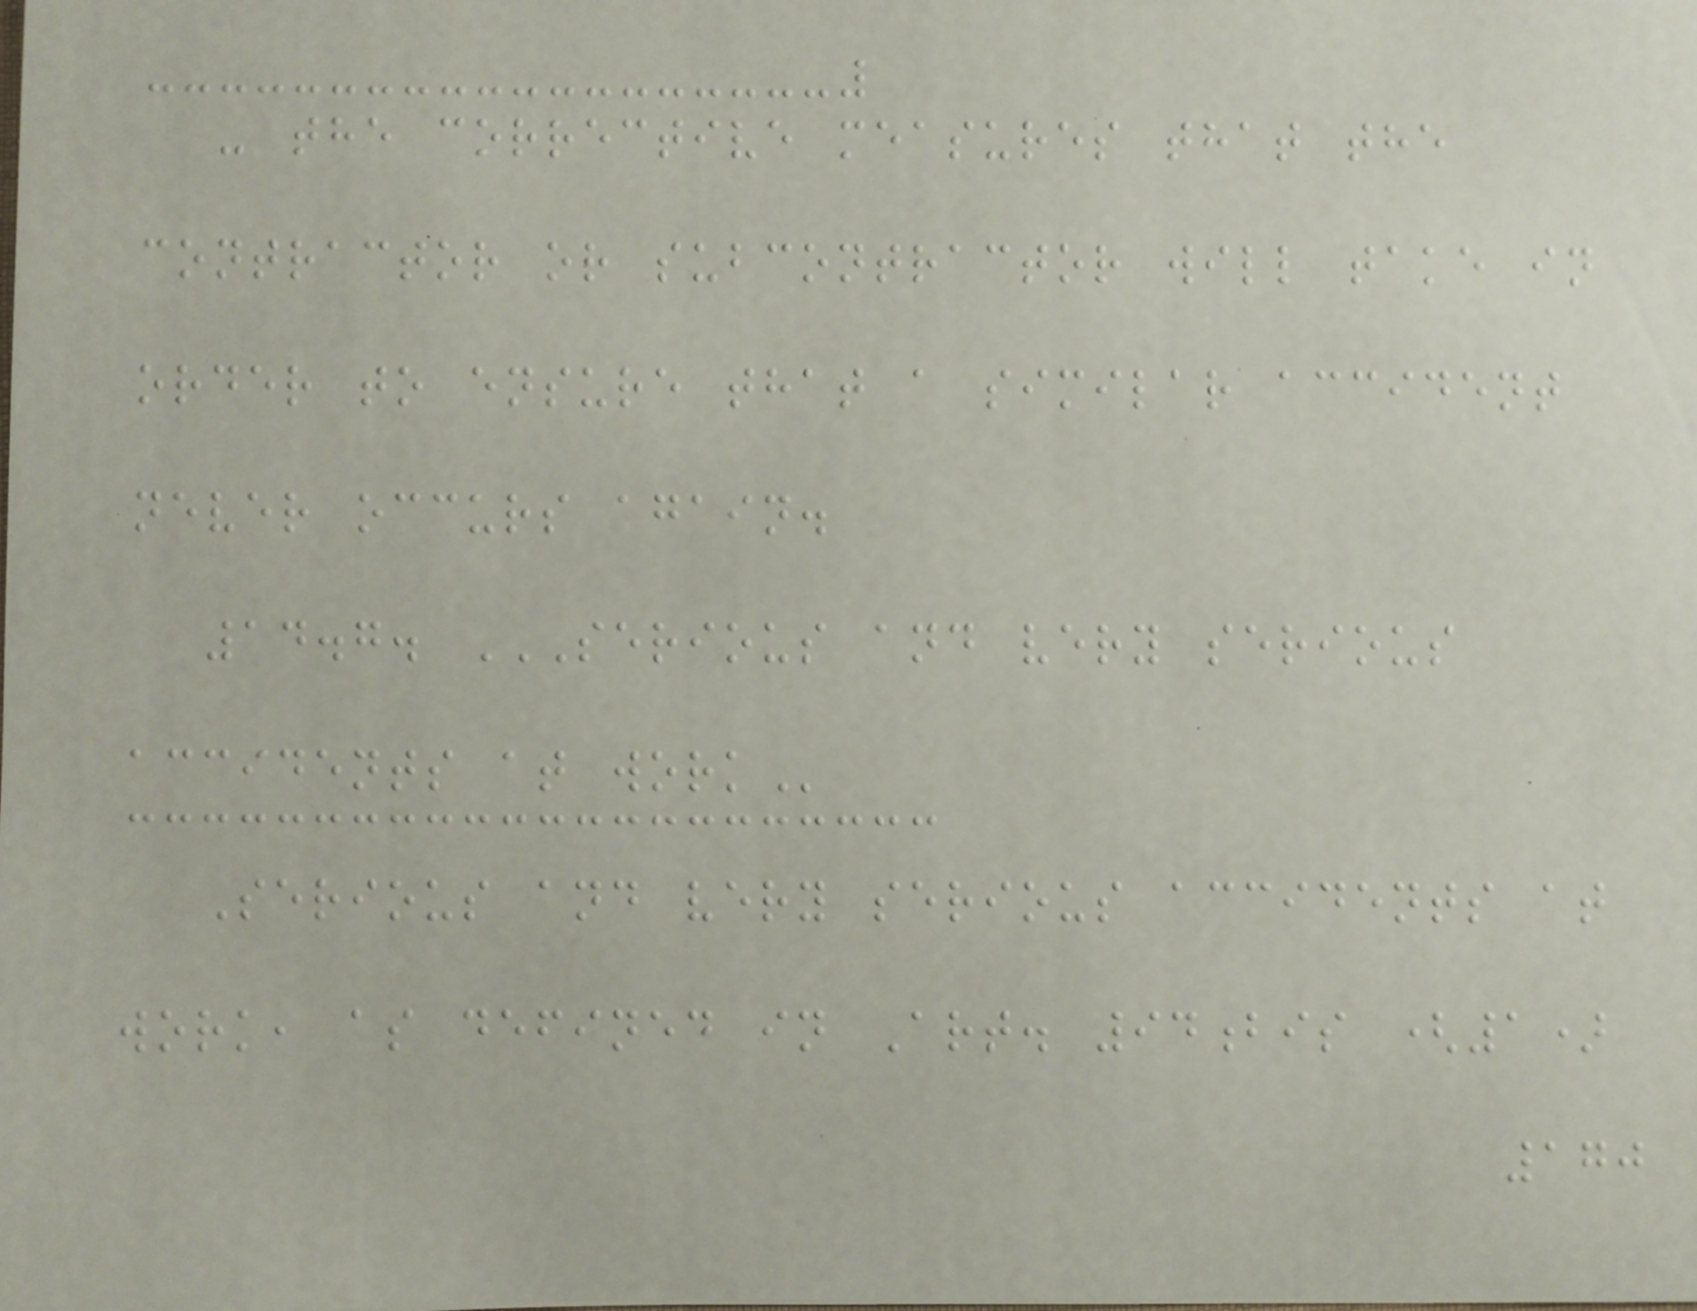- the corrective measures that the
contractor or subcontractor will take in
order to ensure that a similar accident
never occurs again.
14.7. SERIOUS AND VERY SERIOUS
ACCIDENTS AT WORK
Serious and very serious accidents at
work, as defined in Art. 94bis (1)
170
